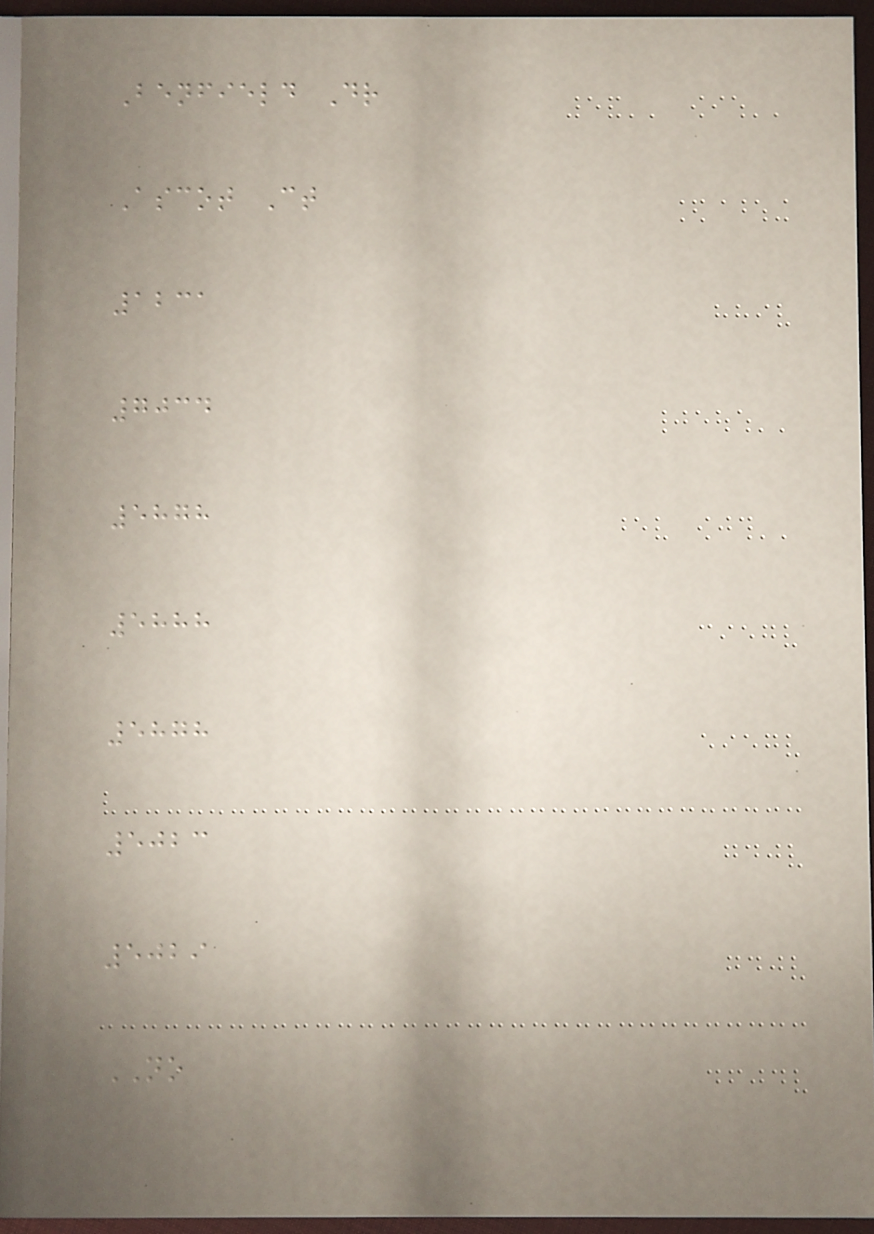Benfield Dr
Ascot Ct
1231
7034
5878
5888
5878
5023
5029
NO
